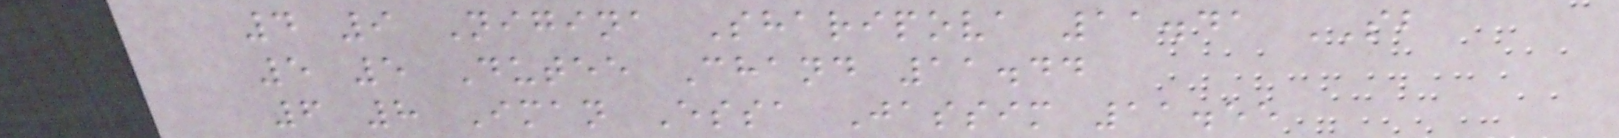4 9 Nigina Sharipova 11.41 SB
5 5 Dutee Chand 11.44
6 8 Iman Essa Jassim 11.55
